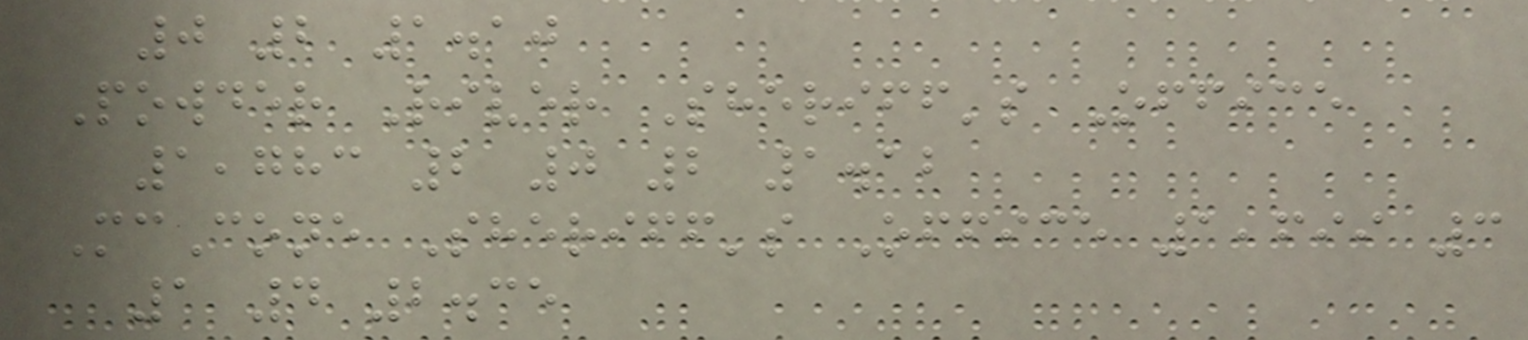0 2 1.10
Powder River Sheriff's Office
1,783 2 0 2 1.12
McCone Sheriff's Office 1,699 3
1 4 2.35
